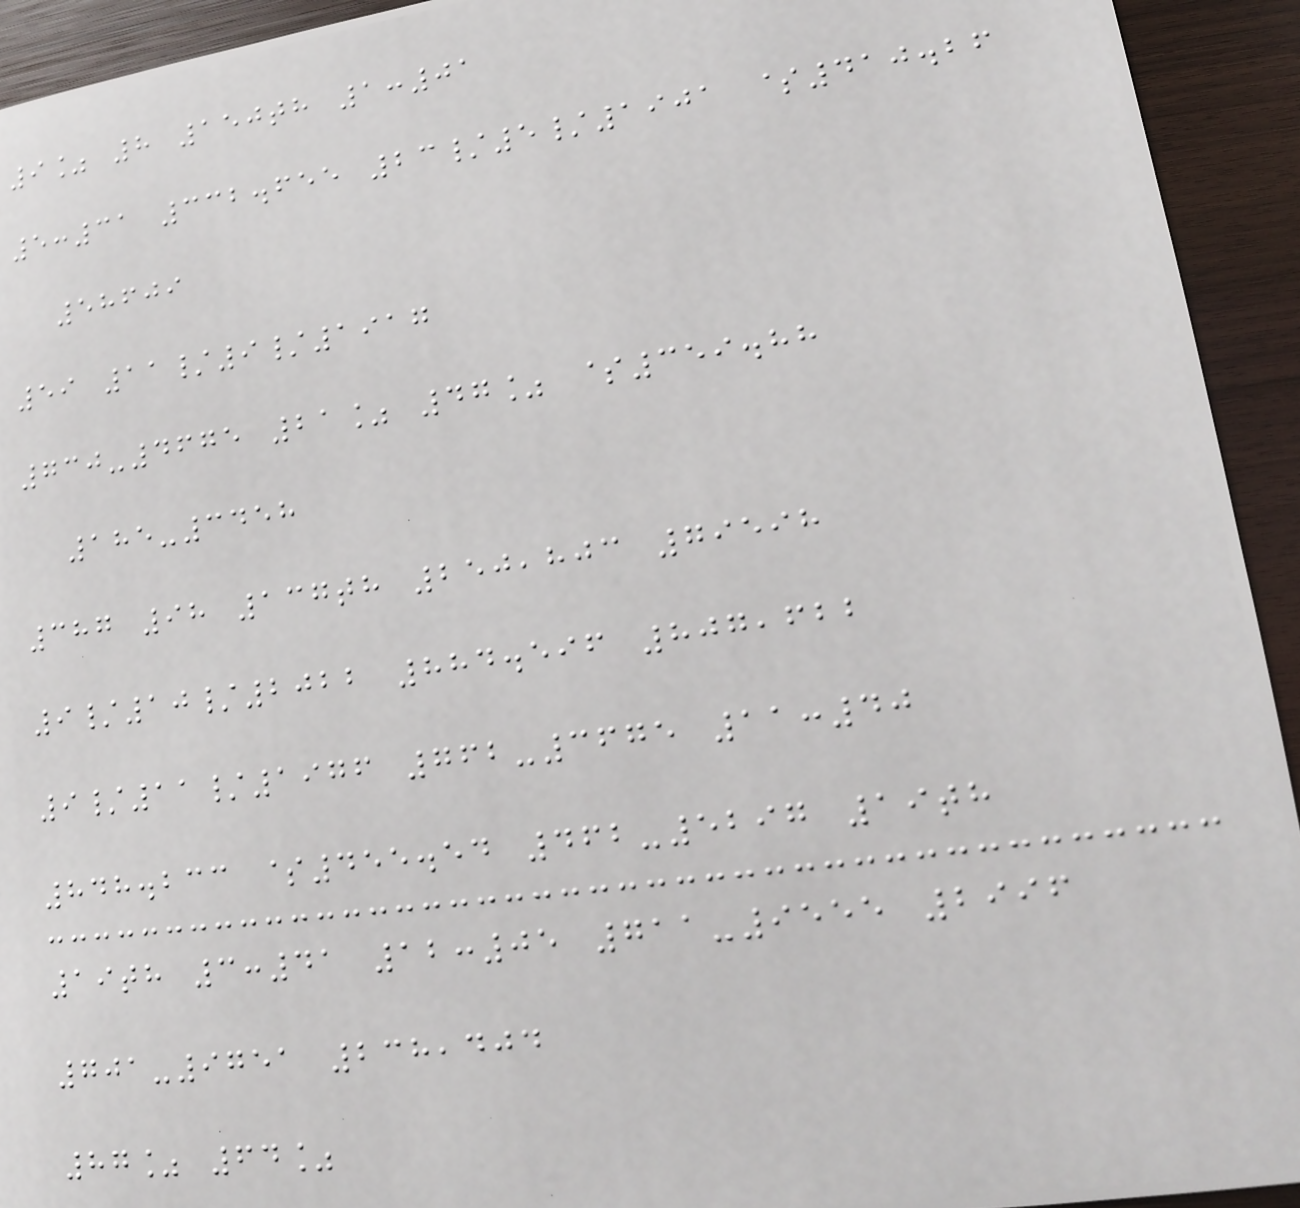9% 8 150th 1:01
5:31 332.655 23/5/1901 $410.26
58609
59 11/9/1917
730-4675 21% 47% $359.88
185-3458
387 98 137th 250,803 79598
9/10/2022 884.596 807,622
9/11/1976 762-3675 11:40
848.233 $455.54 462-5297 19th
19th 3:41 12:05 711-9555 2996
701-9751 238,404
87% 64%
